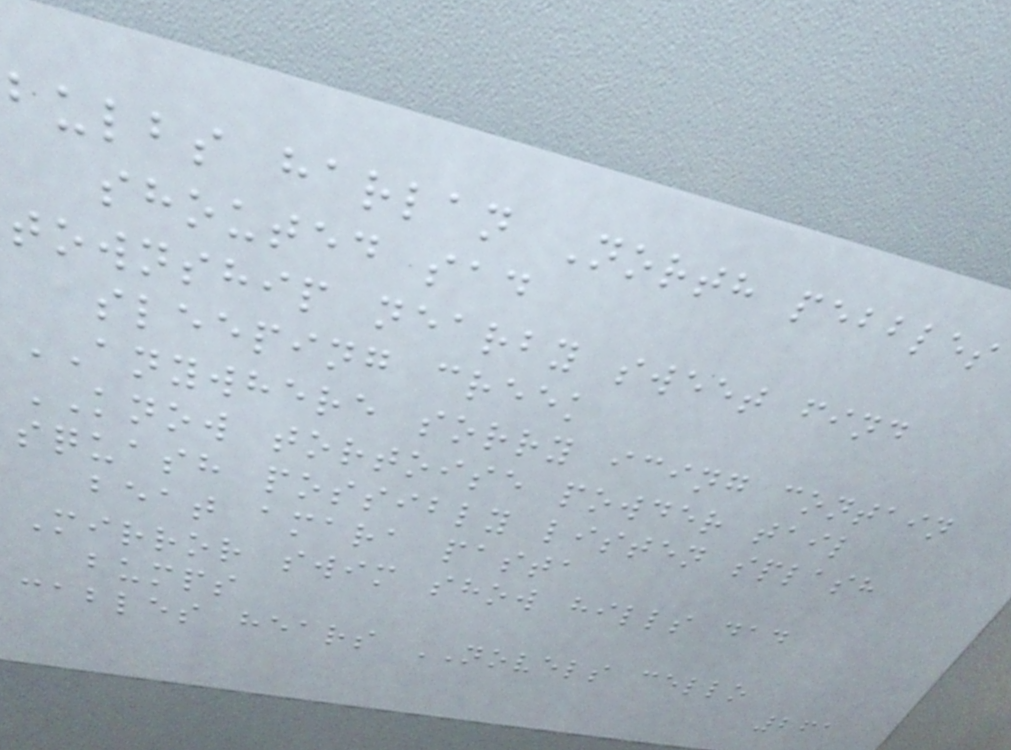bulbs harlan North pebbles
shouted sad
township nearby sweet find
sleeping creek
ANYWHERE sorry icing contain
KNOW tortoise powder tail
squash possibly listen splash
beat amara pasta
Mirror swim show hills dad
bumps
cables hears NOVELS cello
261
